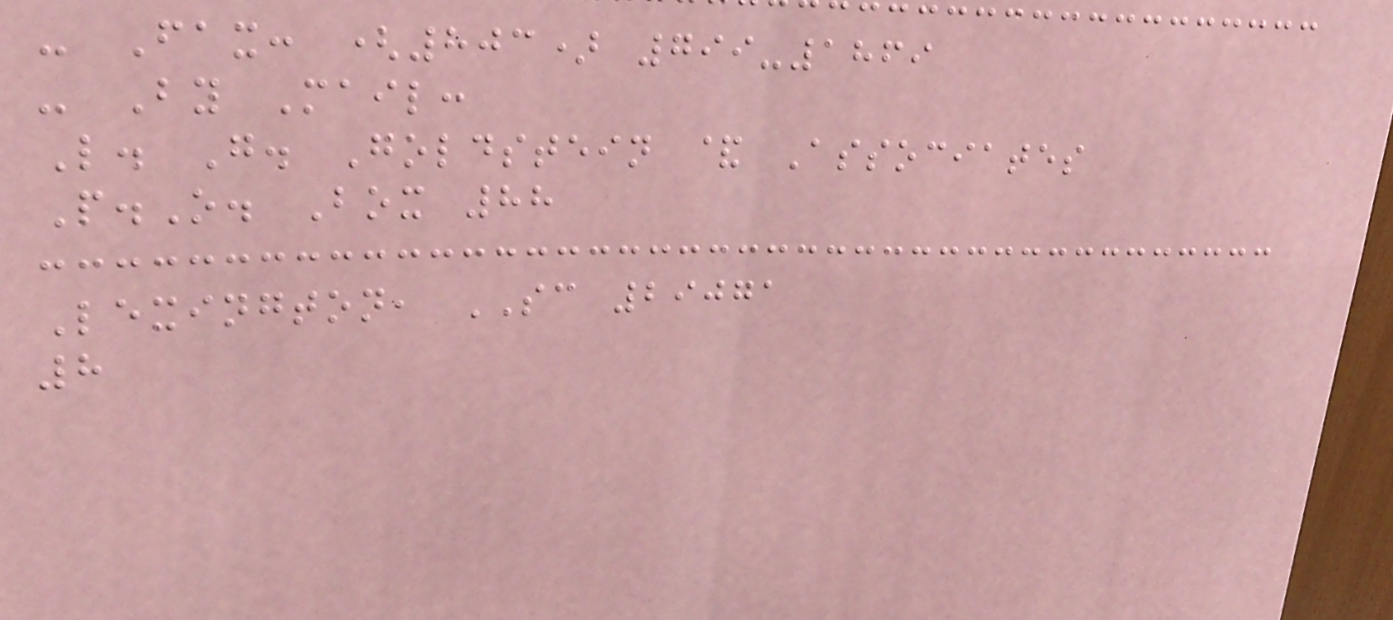- Fax: (803) 799-1869
- By Mail:
L. G. Goldstein & Associates
P.O. Box 88
Lexington, SC 29071
8
